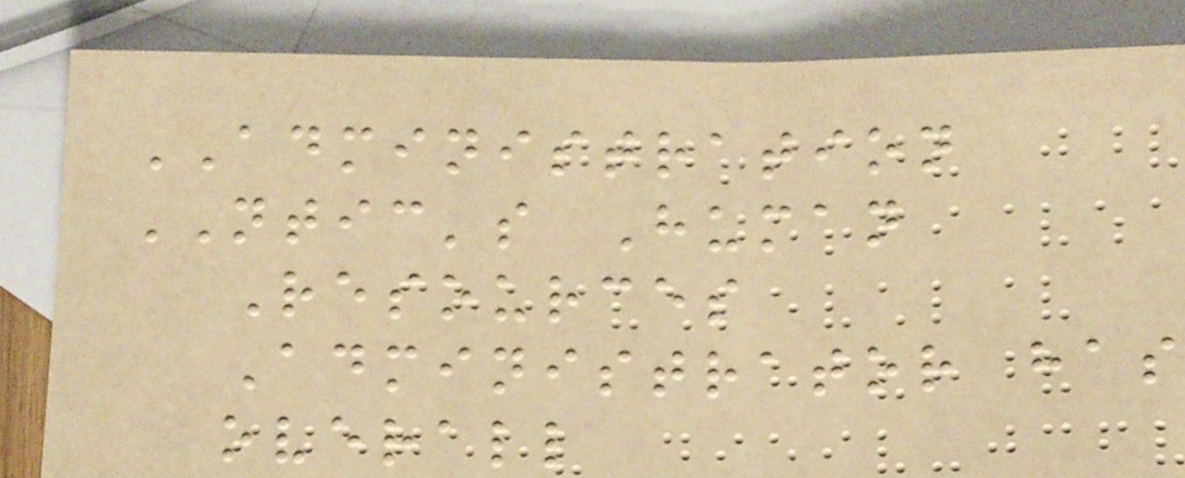ADMINISTRATION
NTIC's Human
Resources
Administrator has
overall
